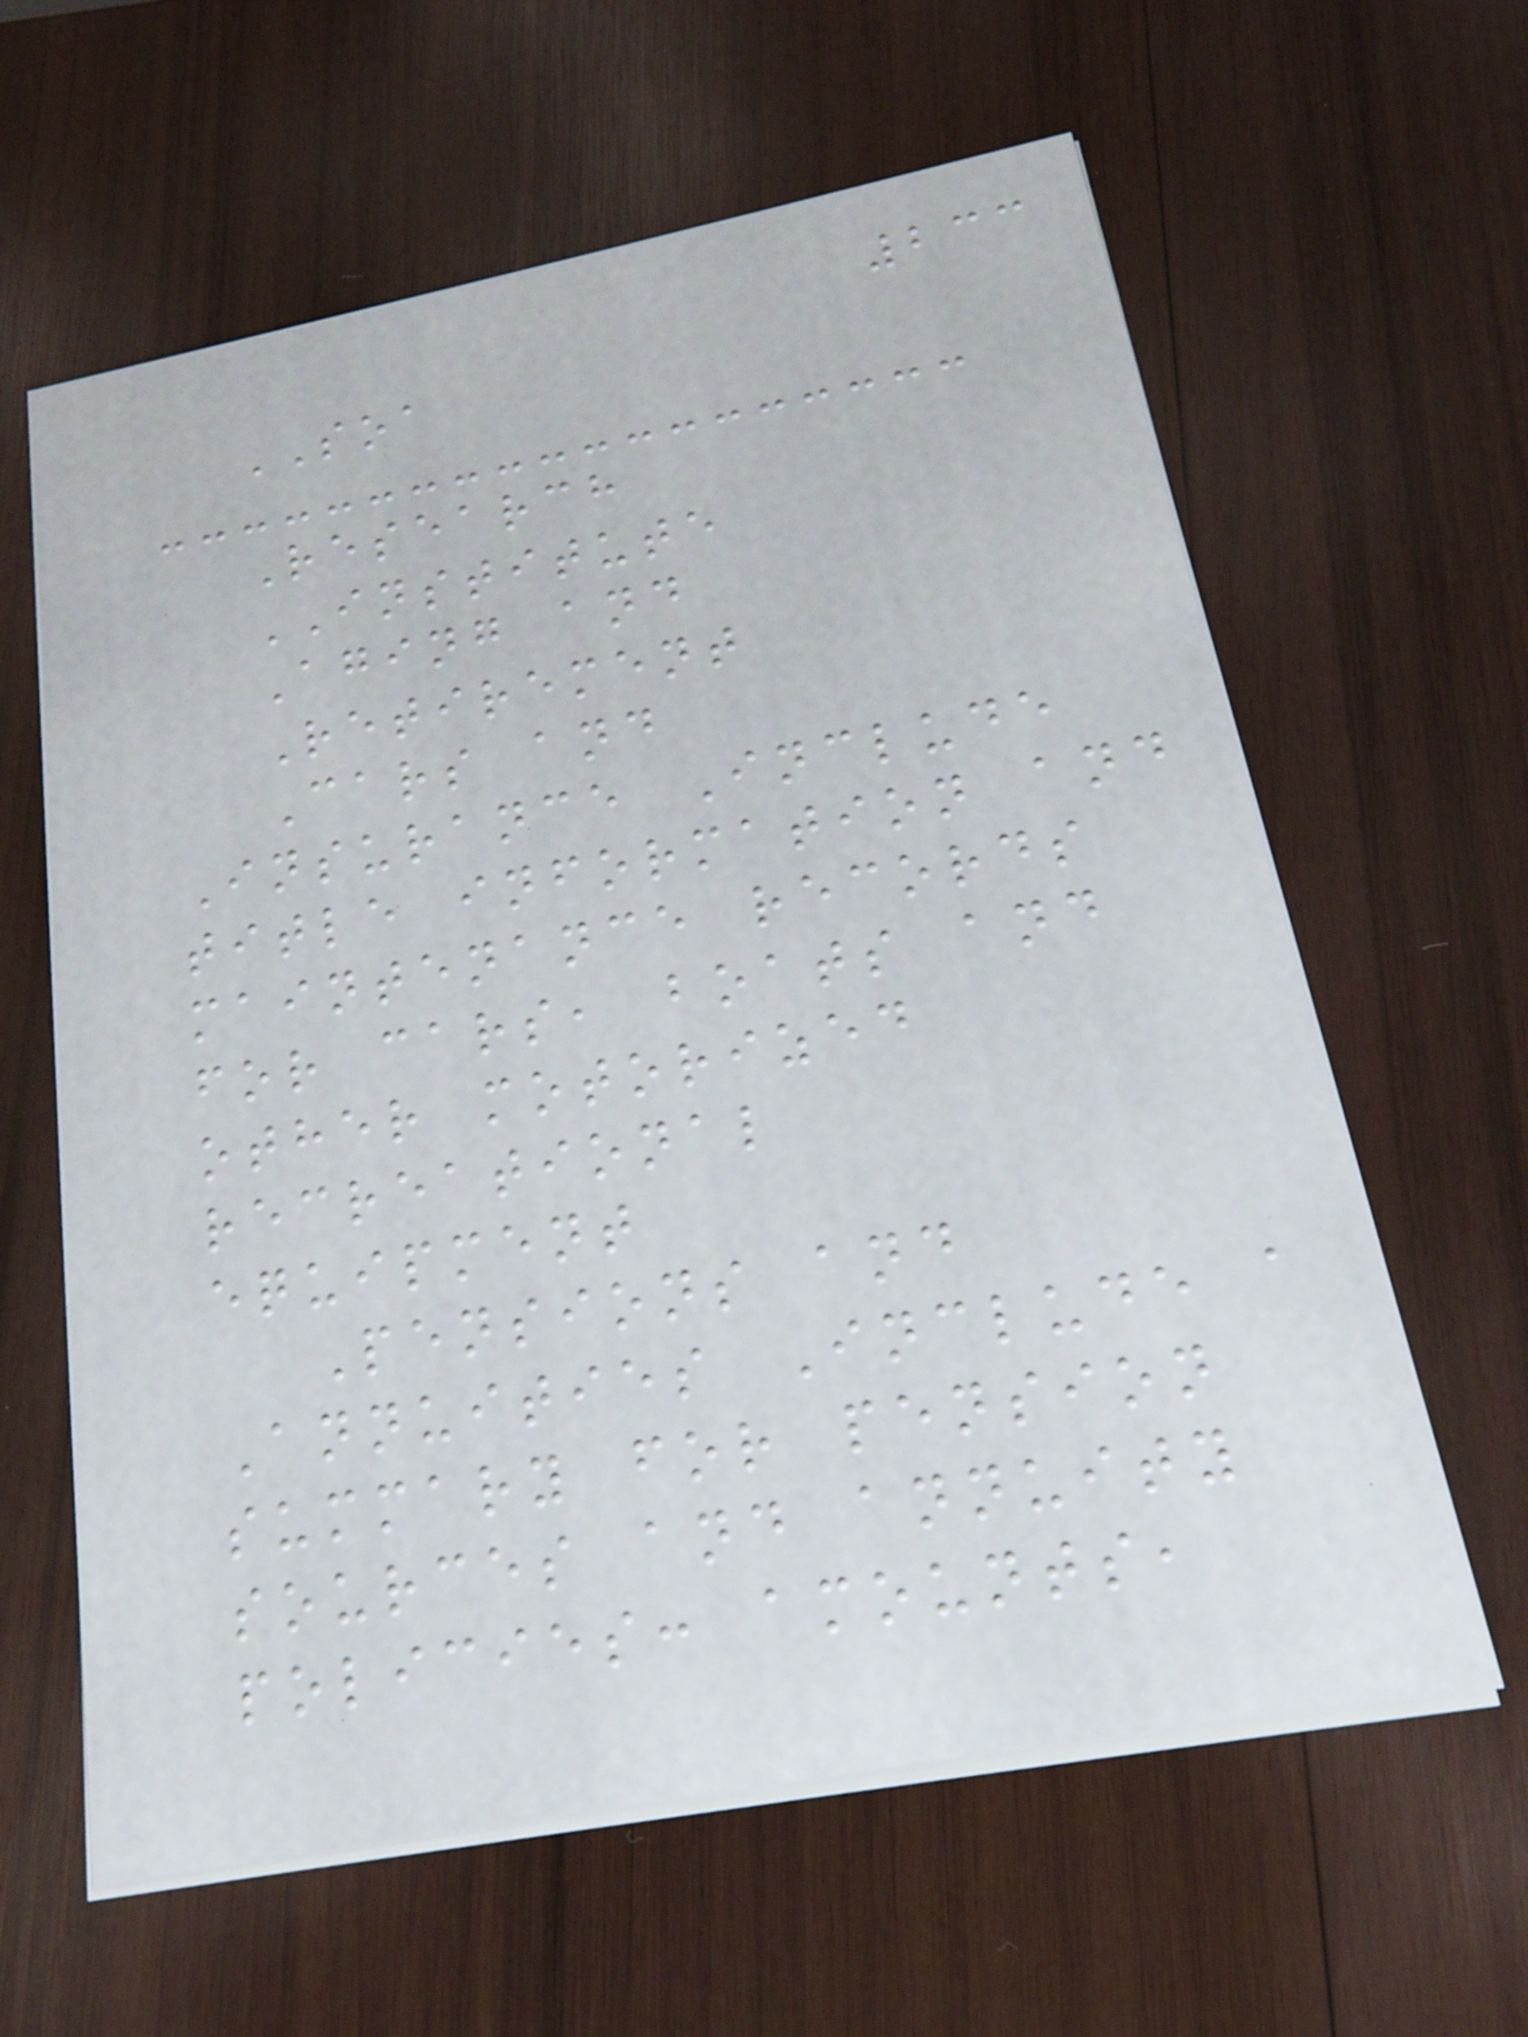233
SOA
Research
INSTITUTE
Aging and
Retirement
Cars and
Insurance Include
title information and
maintenance records
for cars, boats and
other motorized
recreational
equipment
Pensions and
Annuities Include a
summary for pension
sources and annuity
policies: amounts,
